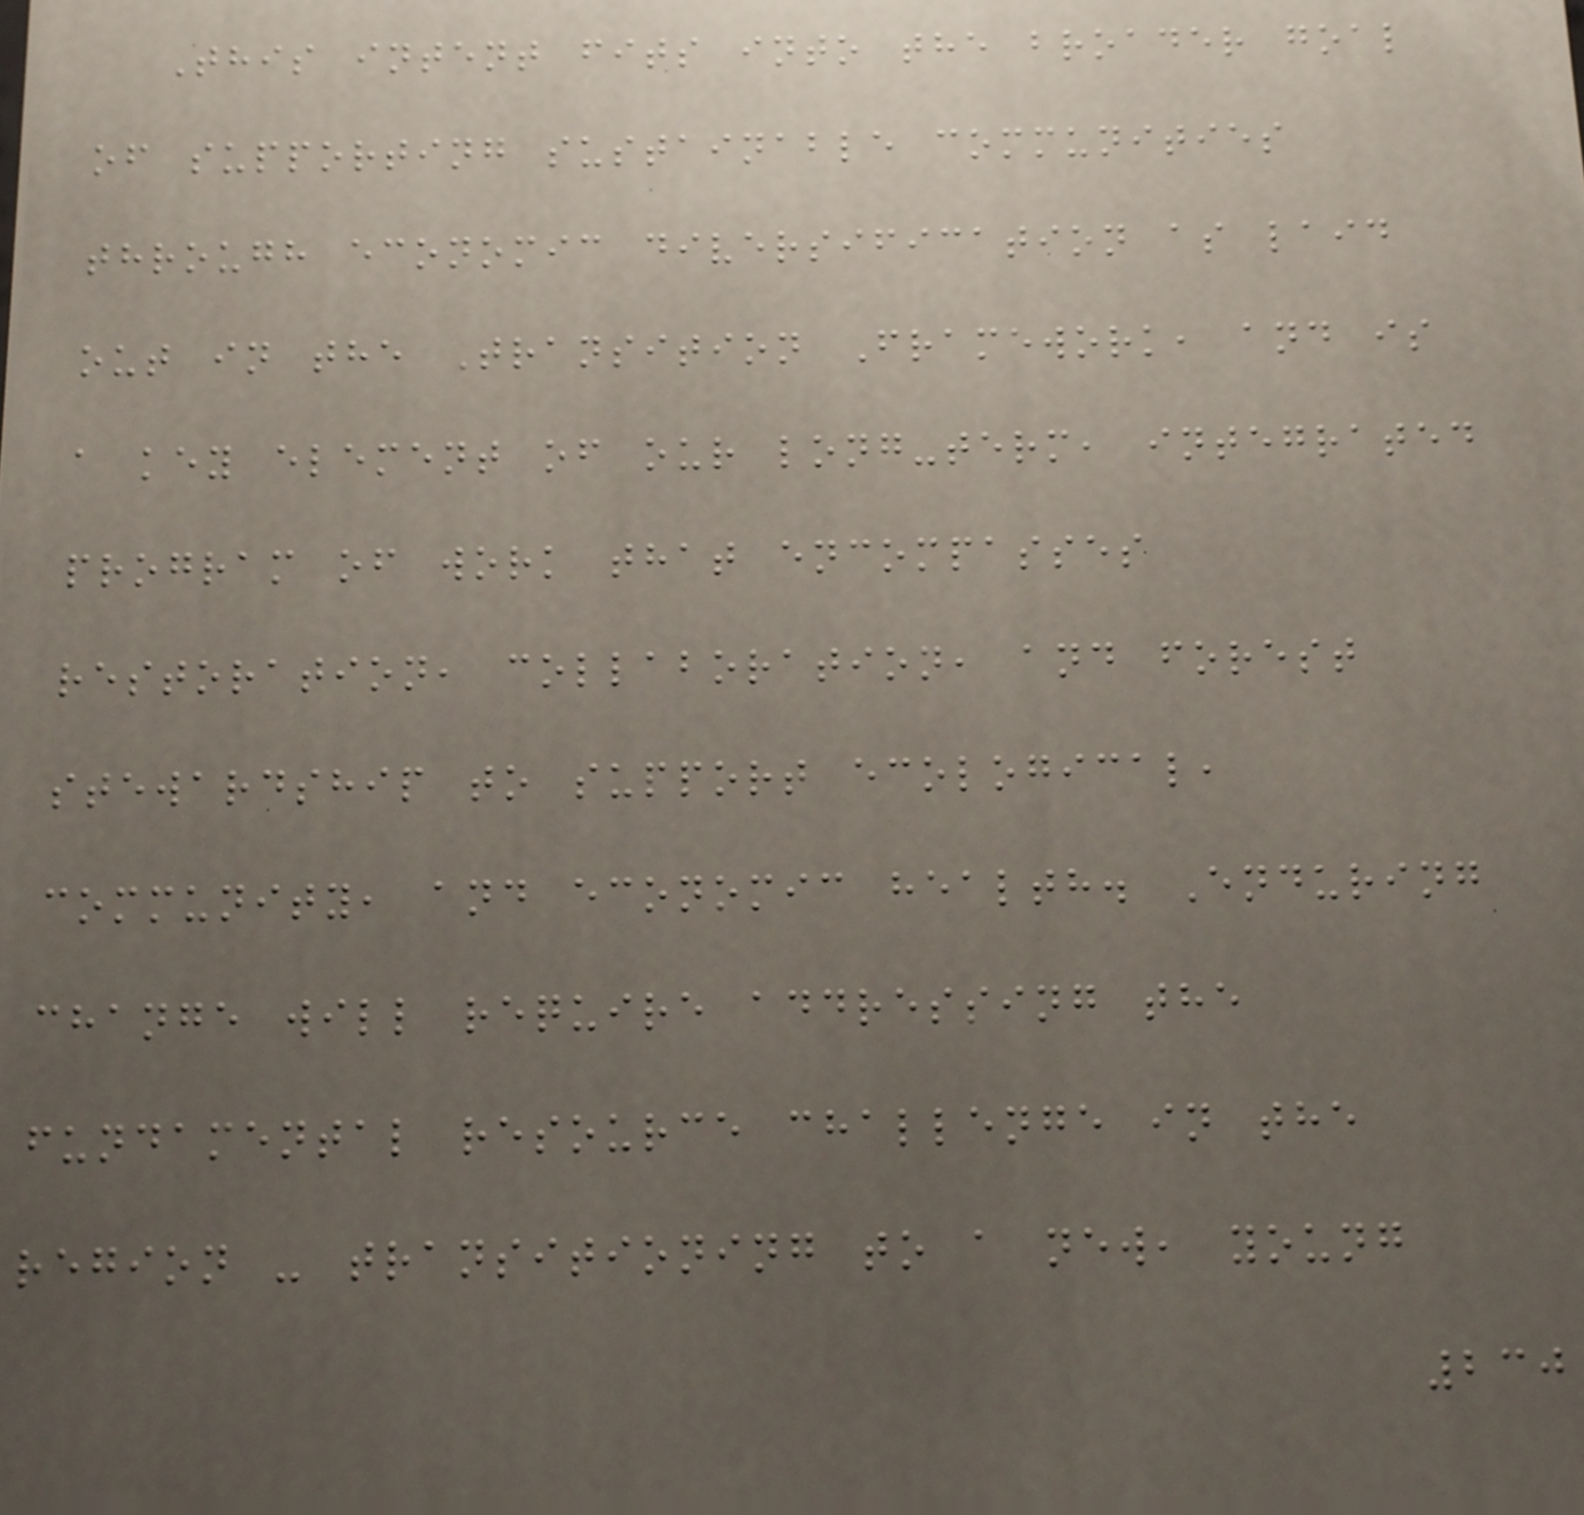This intent fits into the broader goal
of supporting sustainable communities
through economic diversification as laid
out in the Transition Framework, and is
a key element of our long-term, integrated
program of work that encompasses
restoration, collaboration, and forest
stewardship to support ecological,
community, and economic health. Enduring
change will require addressing the
fundamental resource challenge in the
region - transitioning to a new, young
230
